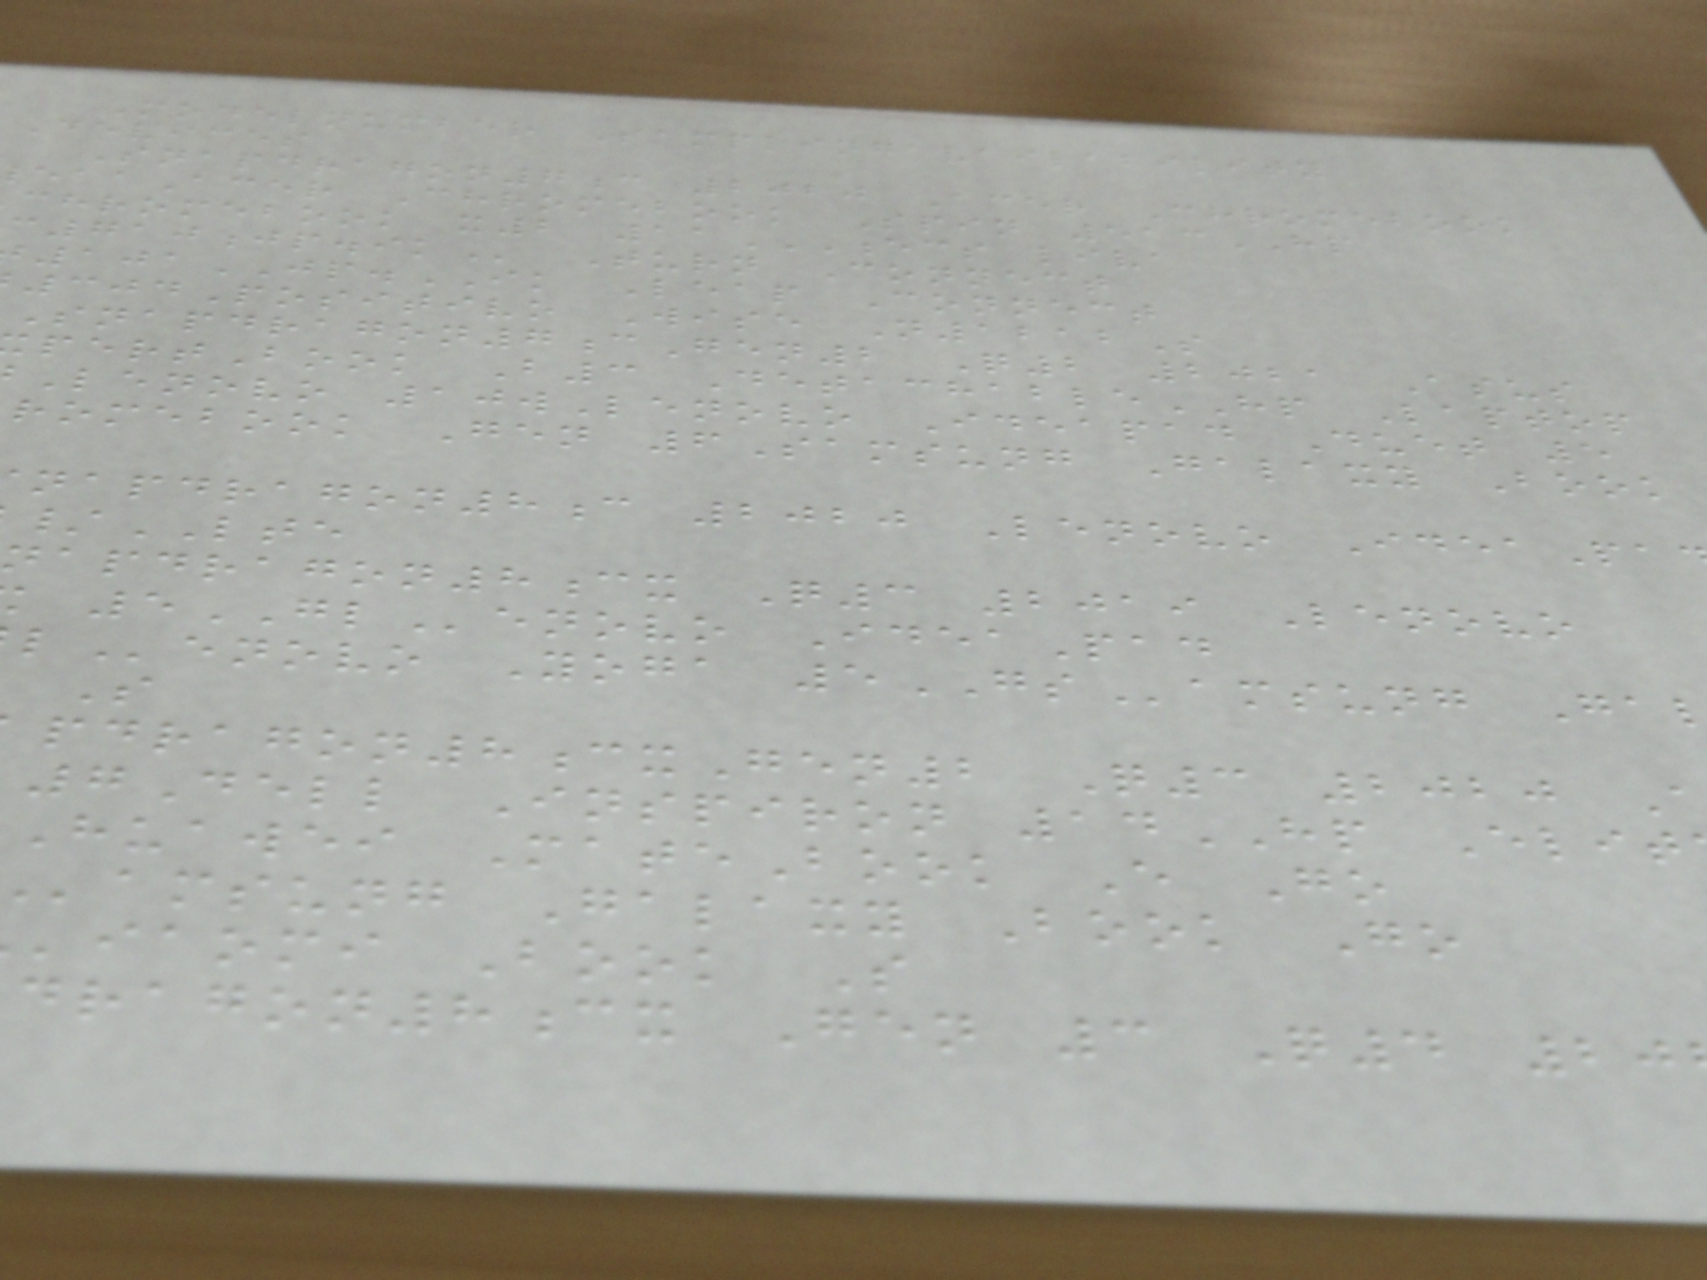Modelnumber Samplingavailability
Devices
Snapdragon7c 2020 Acer Chromebook
Acer Chromebook Spin 513HP
Turn Connect
101JP.IK Leap Connect
304Positivo Wise N1212S
Snapdragon7cGen2 Q2 2021 Asus
pertBook B3 DetachableHP Laptop
Lenovo 10wLenovo Ideapad Duet 5
romebook Gen 6Samsung Galaxy Book
napdragon8c 2020 Lenovo IdeaPa
/LTE
apdragon8cx Q3 2019 Lenovo
5GLenovo IdeaPad
enovo Yoga 5GSamsung Ga
pdragon8cxGen2 Q3 2020
7Dell Inspiron 14HP Elit
Huawei MateBook E Go
amsung Galaxy Book Go
iaomi Book S
dragon8cx Gen 3 Q4 20
